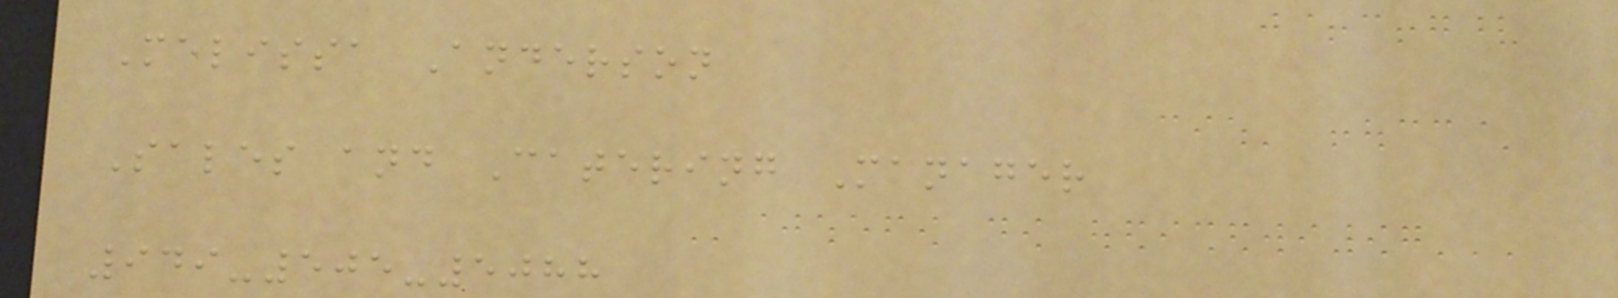Melissa Anderson
Sales and Catering Manager
949-505-5088
